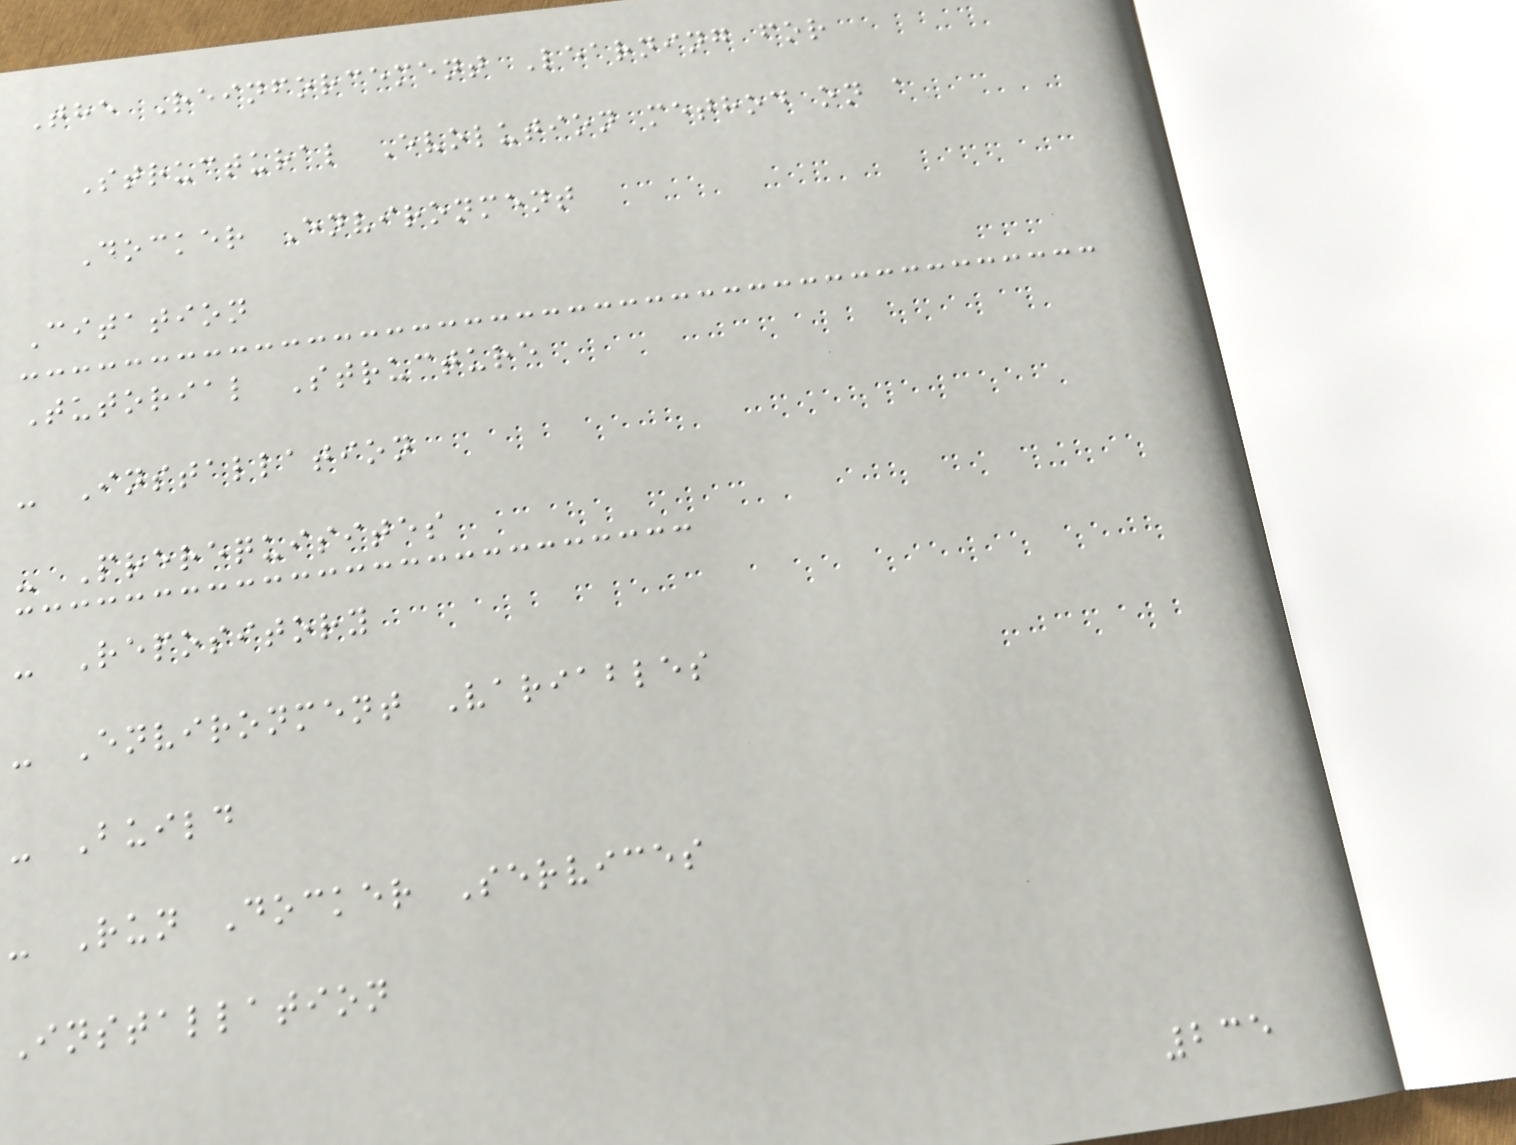The Reinforcement Learning for
Structural Evolution method on a
Docker Environment
Citation
Tutorial Structure
- Installation
- Prerequisites
- Repository
- Environment Variables
- Build
- Run Docker Services
Installation
235
